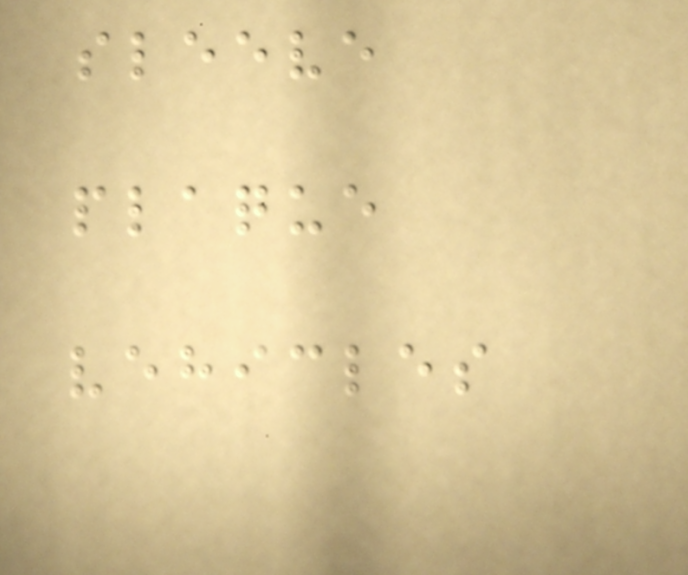sleeve
plaque
vehicles
